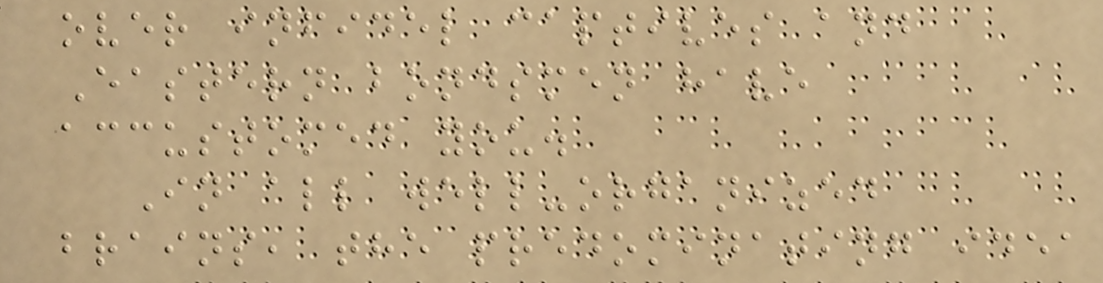over infidel captives and
Eastern bondsmen have
accustomed you.
In all well-organized
brains, the predominating idea
